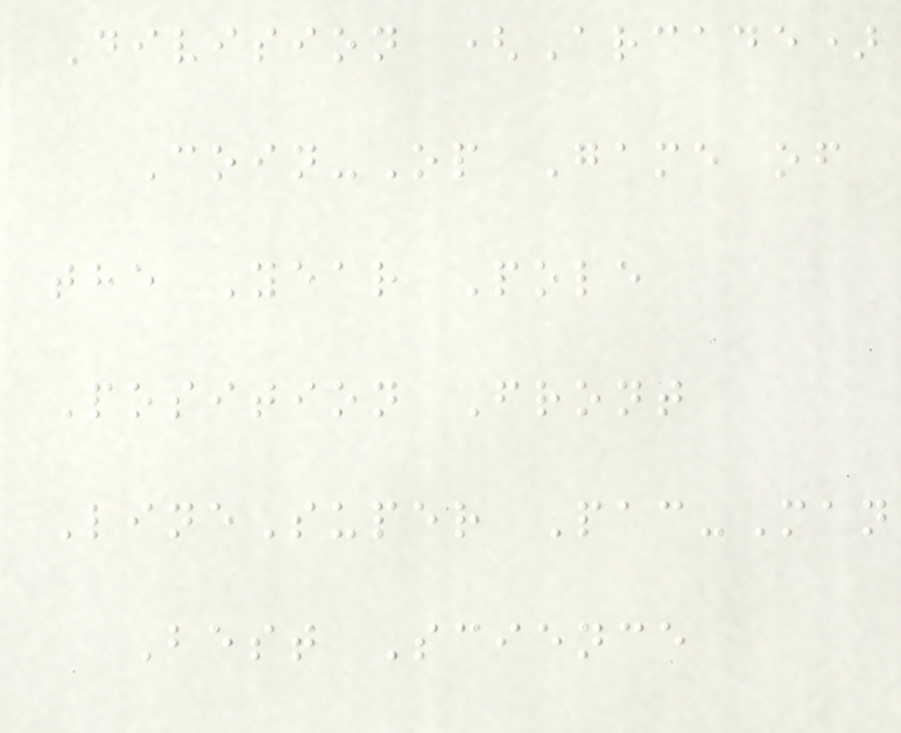Division (Arcade)
Coin-Op Game of
the Year Pole
Position Front
LineSuper Pac-Man
Best Science
